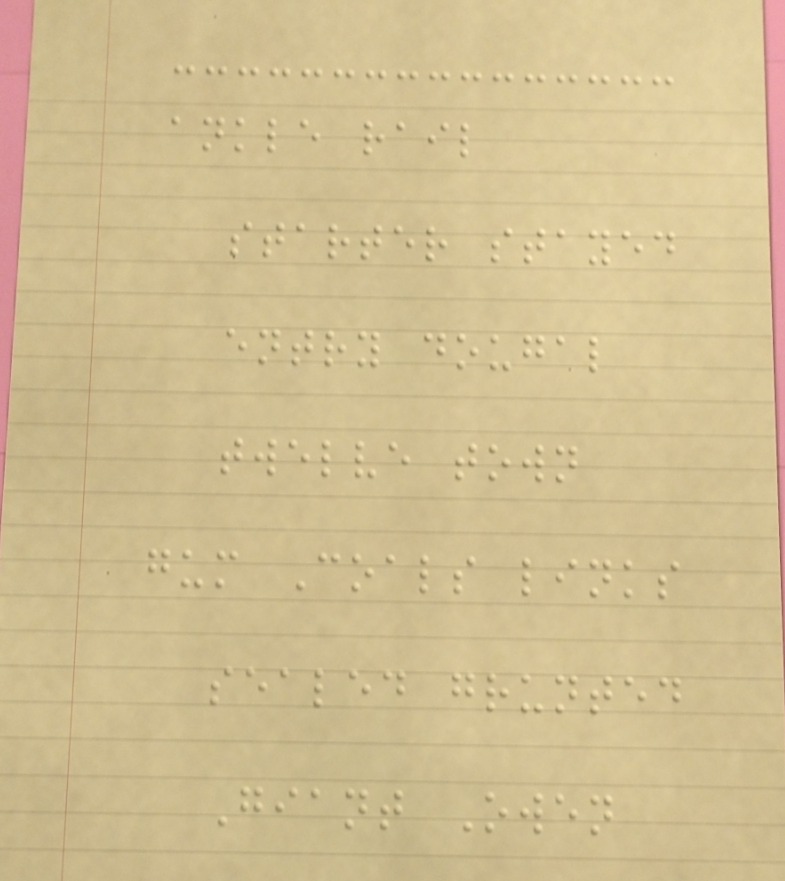ankle rail
starter stayed
entry dougal
twelve town
gum Coals links
sealed grunted
Giant Owen
